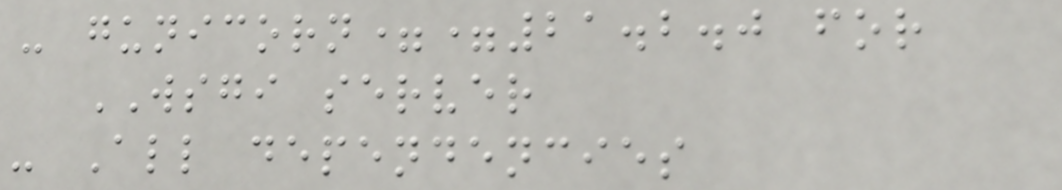- gunicorn==21.2.0 for
WSGI server
- All dependencies
